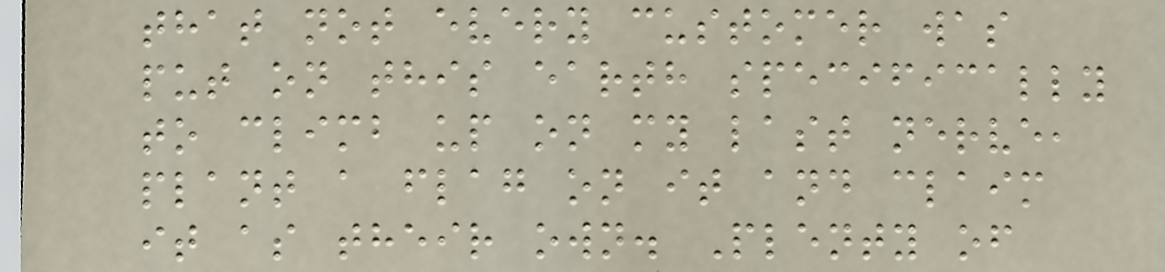that not every customer was
put on this earth specifically
to climb up on my last nerve,
plant a flag on it and claim
it as their own. Plenty of
